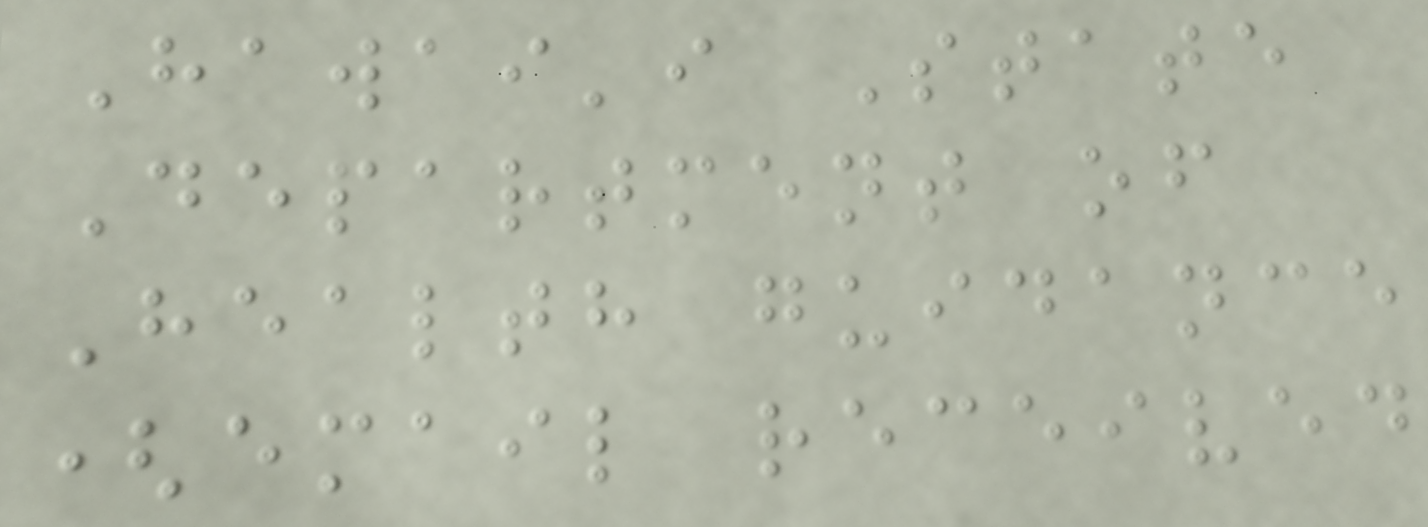Hawai'i State
Department of
Health guidance
(email received
